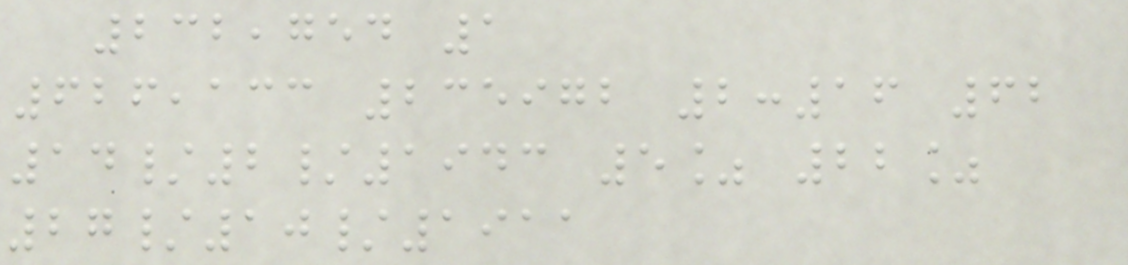232,754 1
626,133 235972 2:16 62
14/2/1943 5% 22%
27/10/1911
